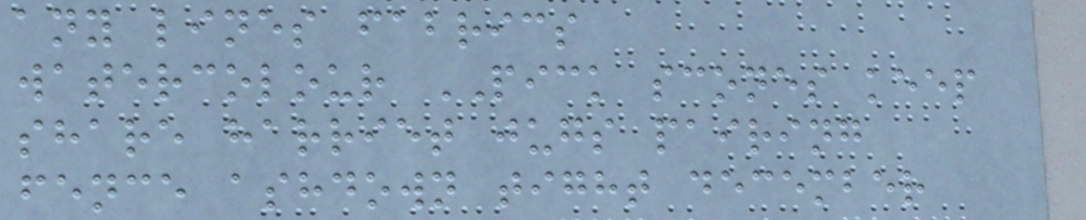any lines fabrics
watercolour PICK scones keep
share harriet jugs pairing
fence ashdown tight december
